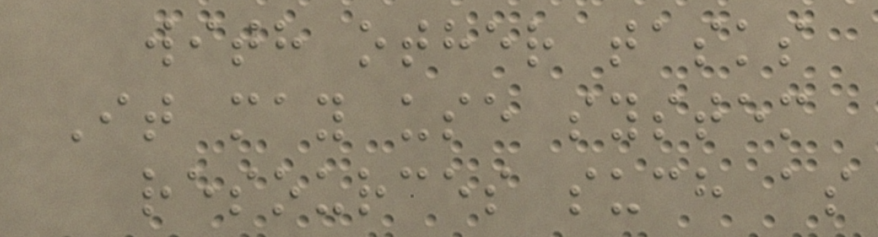with other tasks
It may use system
resources such as
